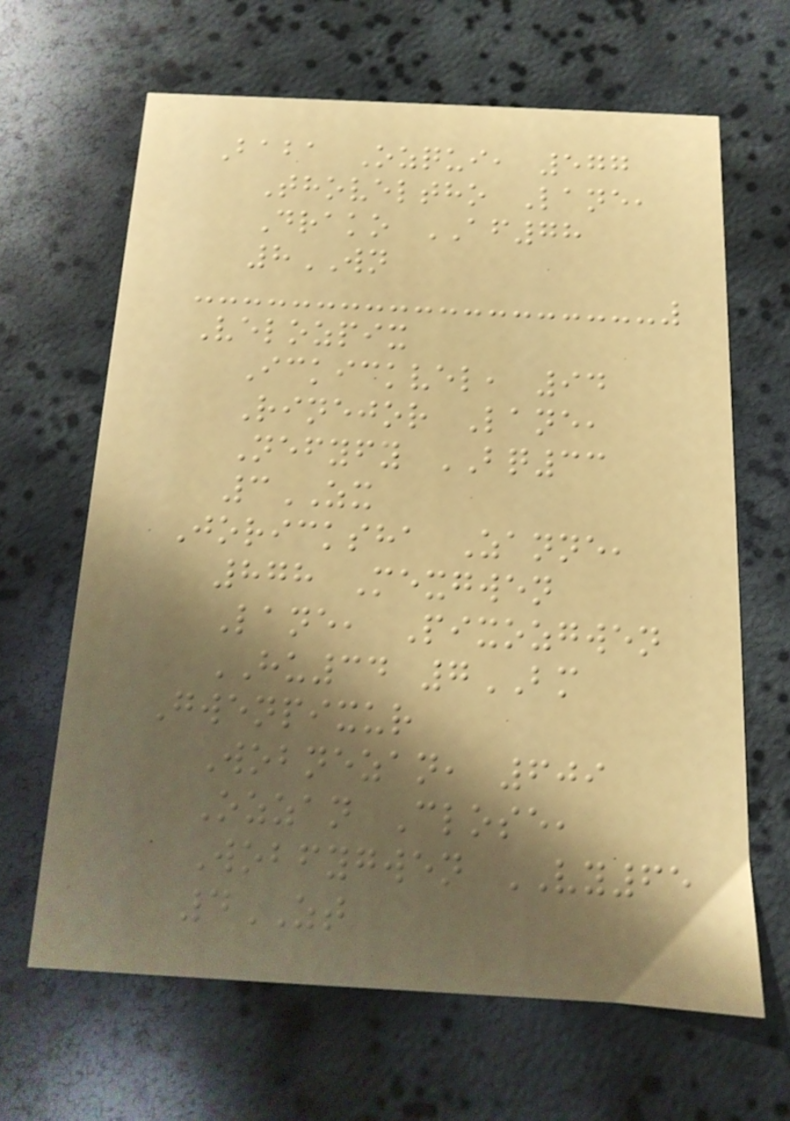Baba Ozqui, 577
Thoveltho Lane,
Drako AF78
8WN
Velozpix
Ickickvel, 94
Rinejor Lane,
Nefyfy BQ33
3ZX
Joricksha Zanne,
878 Mexgwen
Lane, Pixozgwen
HU34 7BM
Gwenpixur
Wobnezan, 609
Ozzan Close,
Wobfygwen VY65
4ZT
